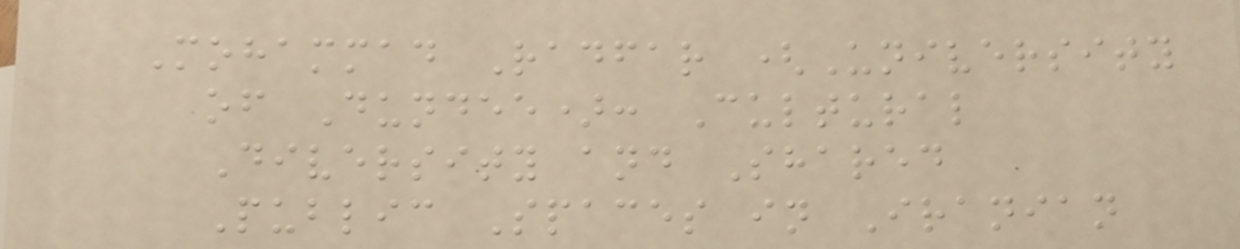Mohammad Radfar (University
of Dundee): Cultural
Diversity and Shared
Public Spaces in Iranian
